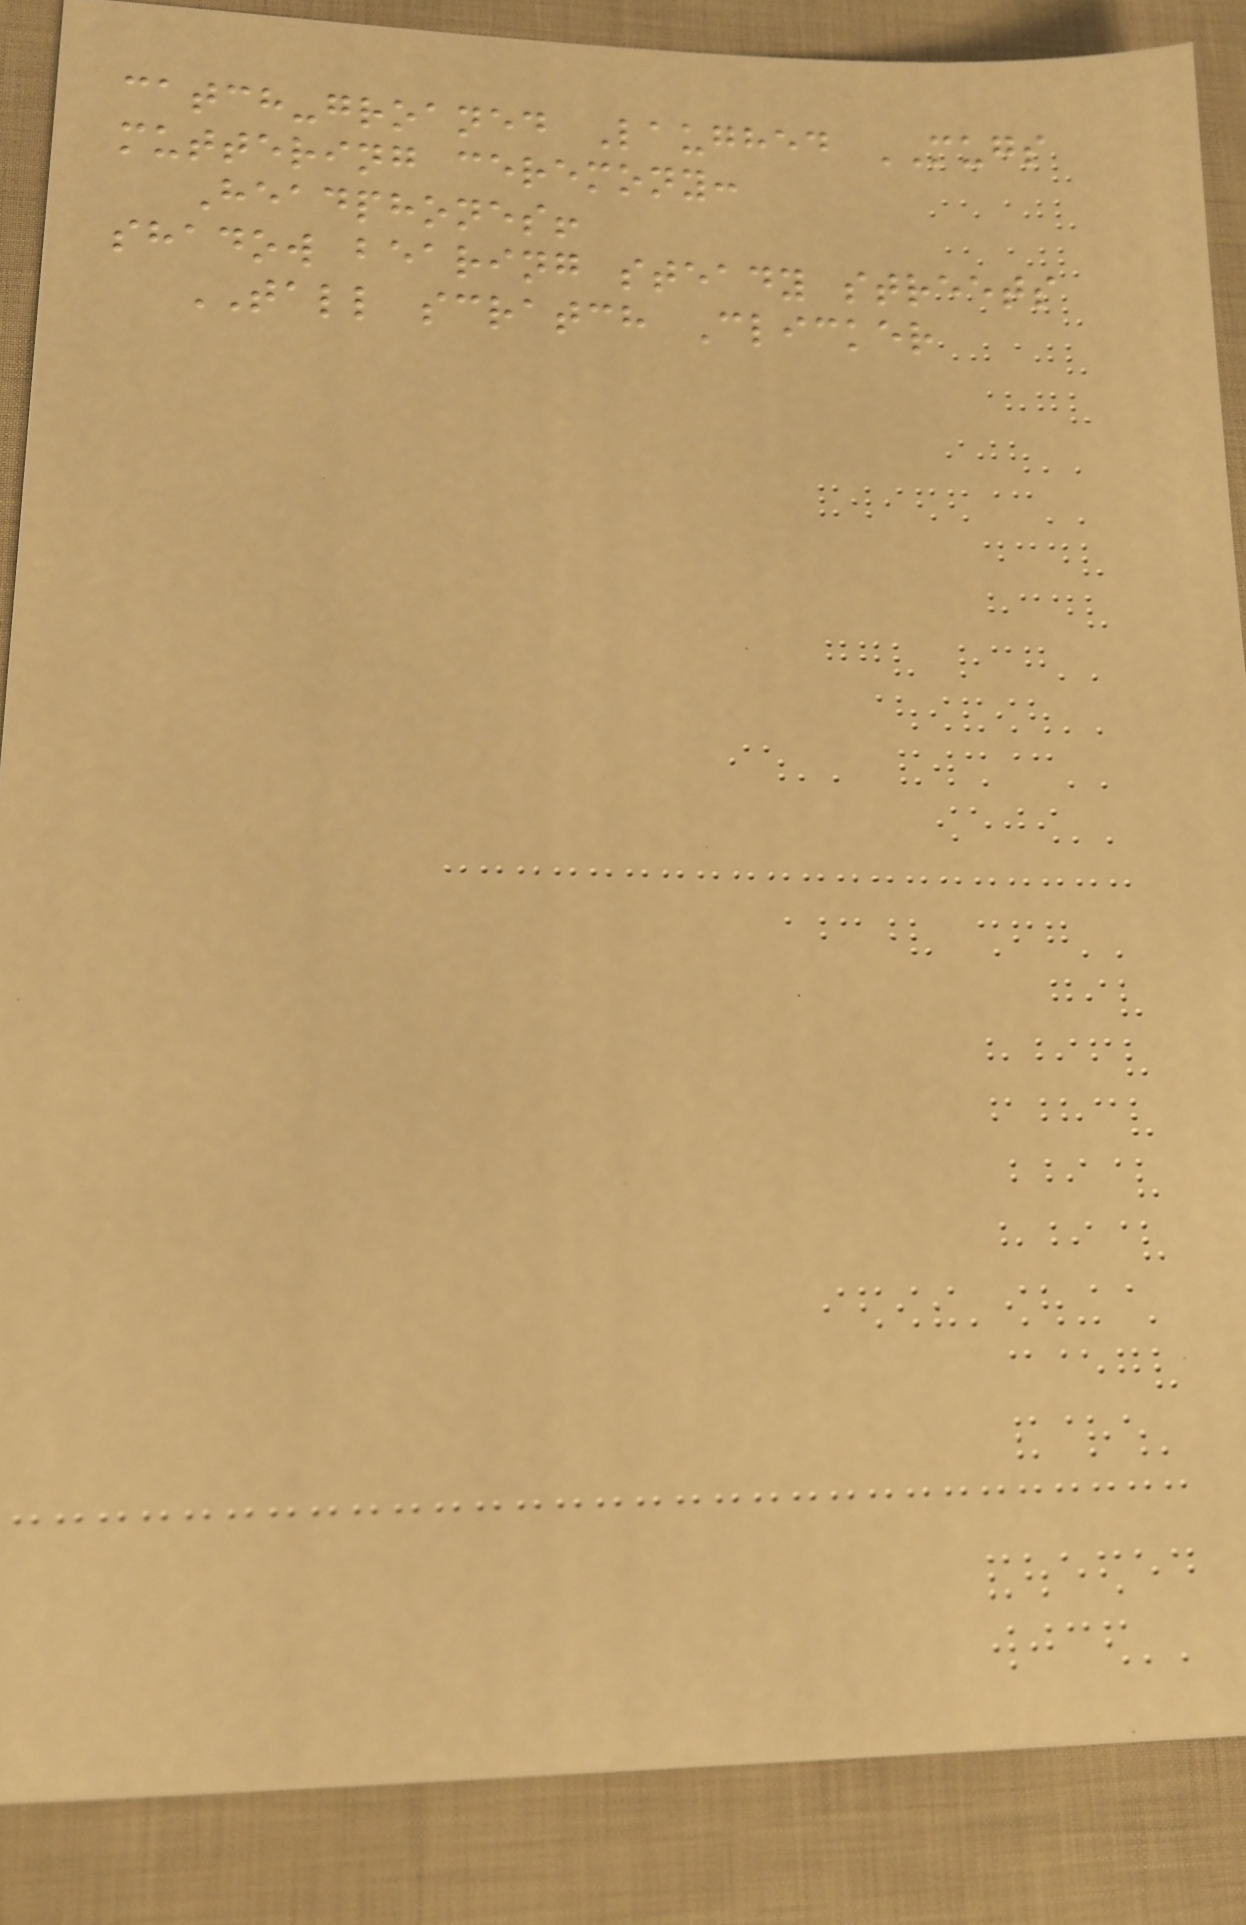catch-groaned Laughed MUGS
muttering ceremony:
Headphones!
shadow bearing steady streets
TALL scratch Clicker
